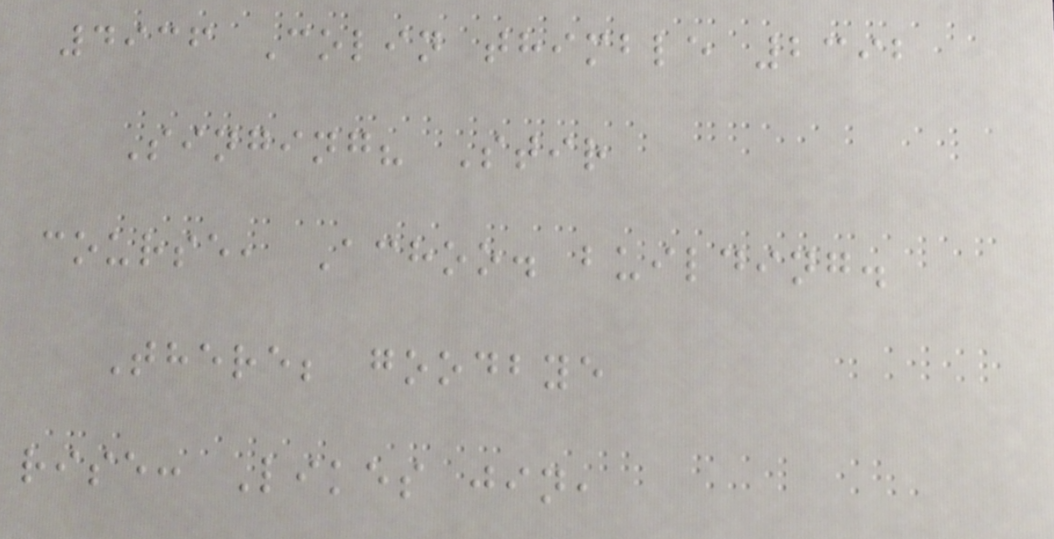4936 Colin thimble 2392
Singing? Stir
course, Achoo. building.
There; goodbye
rise: Likes jin,
